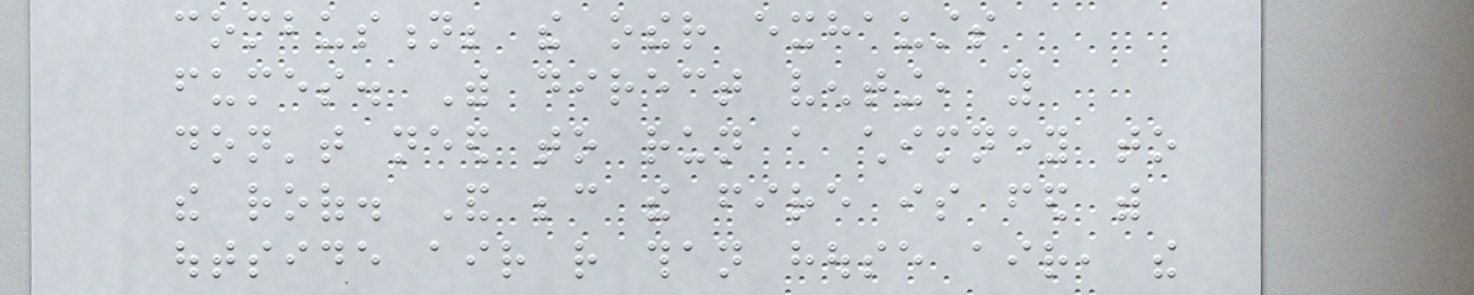combustion; the other exhausts
fumes. With direct venting, you
don't need to run a chimney to
the roof. And because the fire is fed with
outside air rather than house air, the
